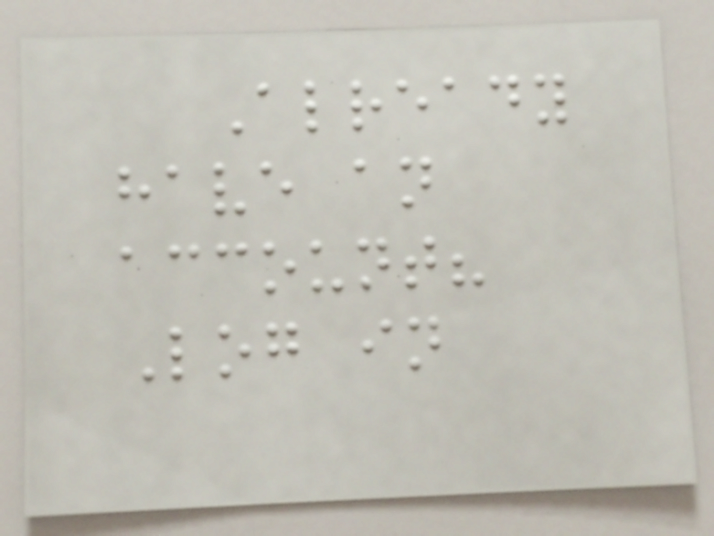Already
have an
account?
Log in
